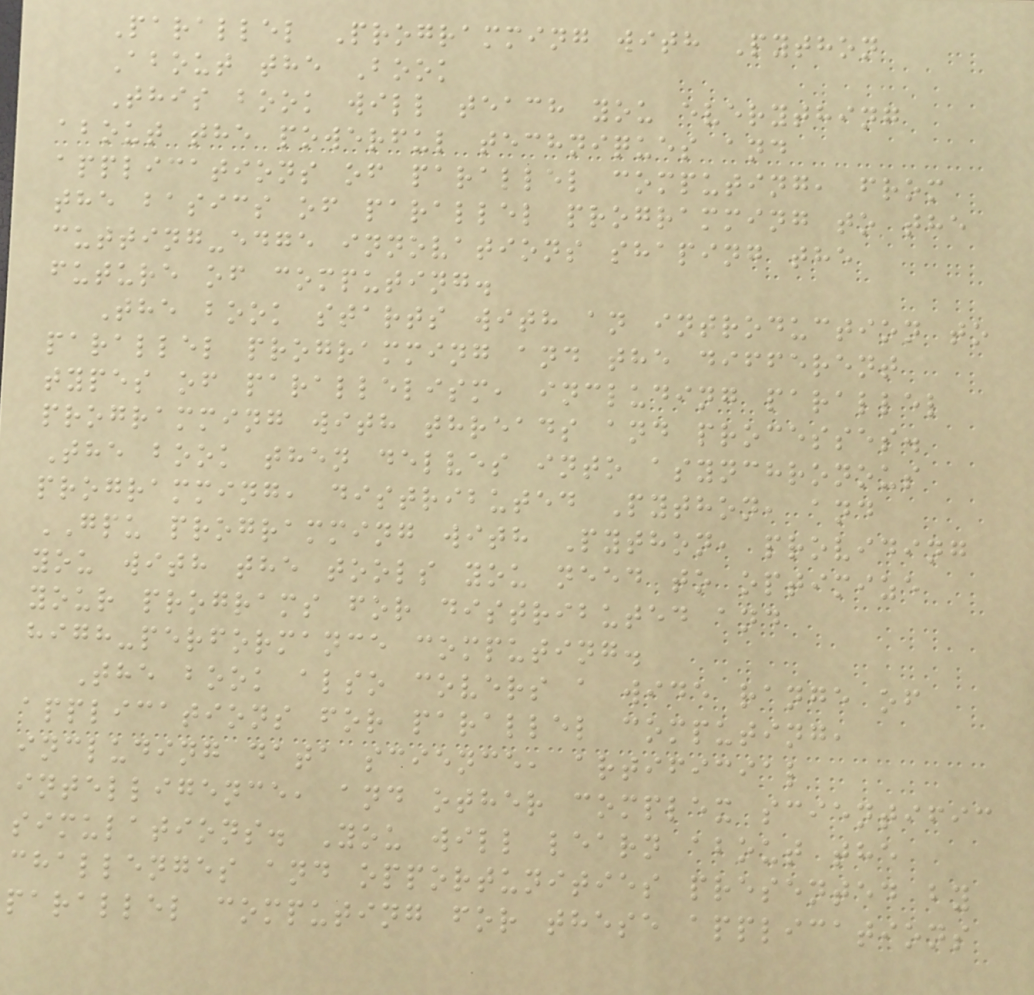Parallel Programming with Python
About the Book
This book will teach you everything
about the powerful techniques and
applications of parallel computing, from
the basics of parallel programming to the
cutting-edge innovations shaping the
future of computing.
The book starts with an introduction to
parallel programming and the different
types of parallelism, including parallel
programming with threads and processes.
The book then delves into asynchronous
programming, distributed Python, and
GPU programming with Python, providing
you with the tools you need to optimize
your programs for distributed and
high-performance computing.
The book also covers a wide range of
applications for parallel computing,
including data science, artificial
intelligence, and other complex scientific
simulations. You will learn about the
challenges and opportunities presented by
parallel computing for these applications
